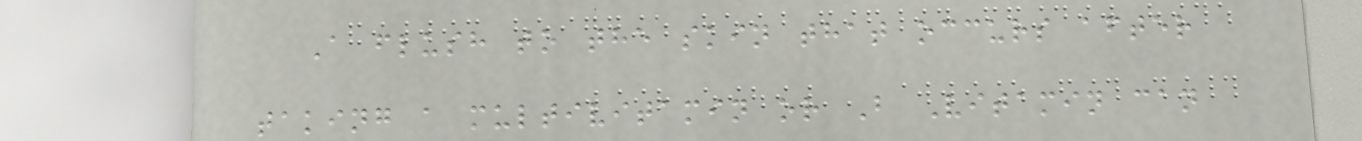A flush to the skin that occurs after
taking a multivitamin or B Vitamin can
